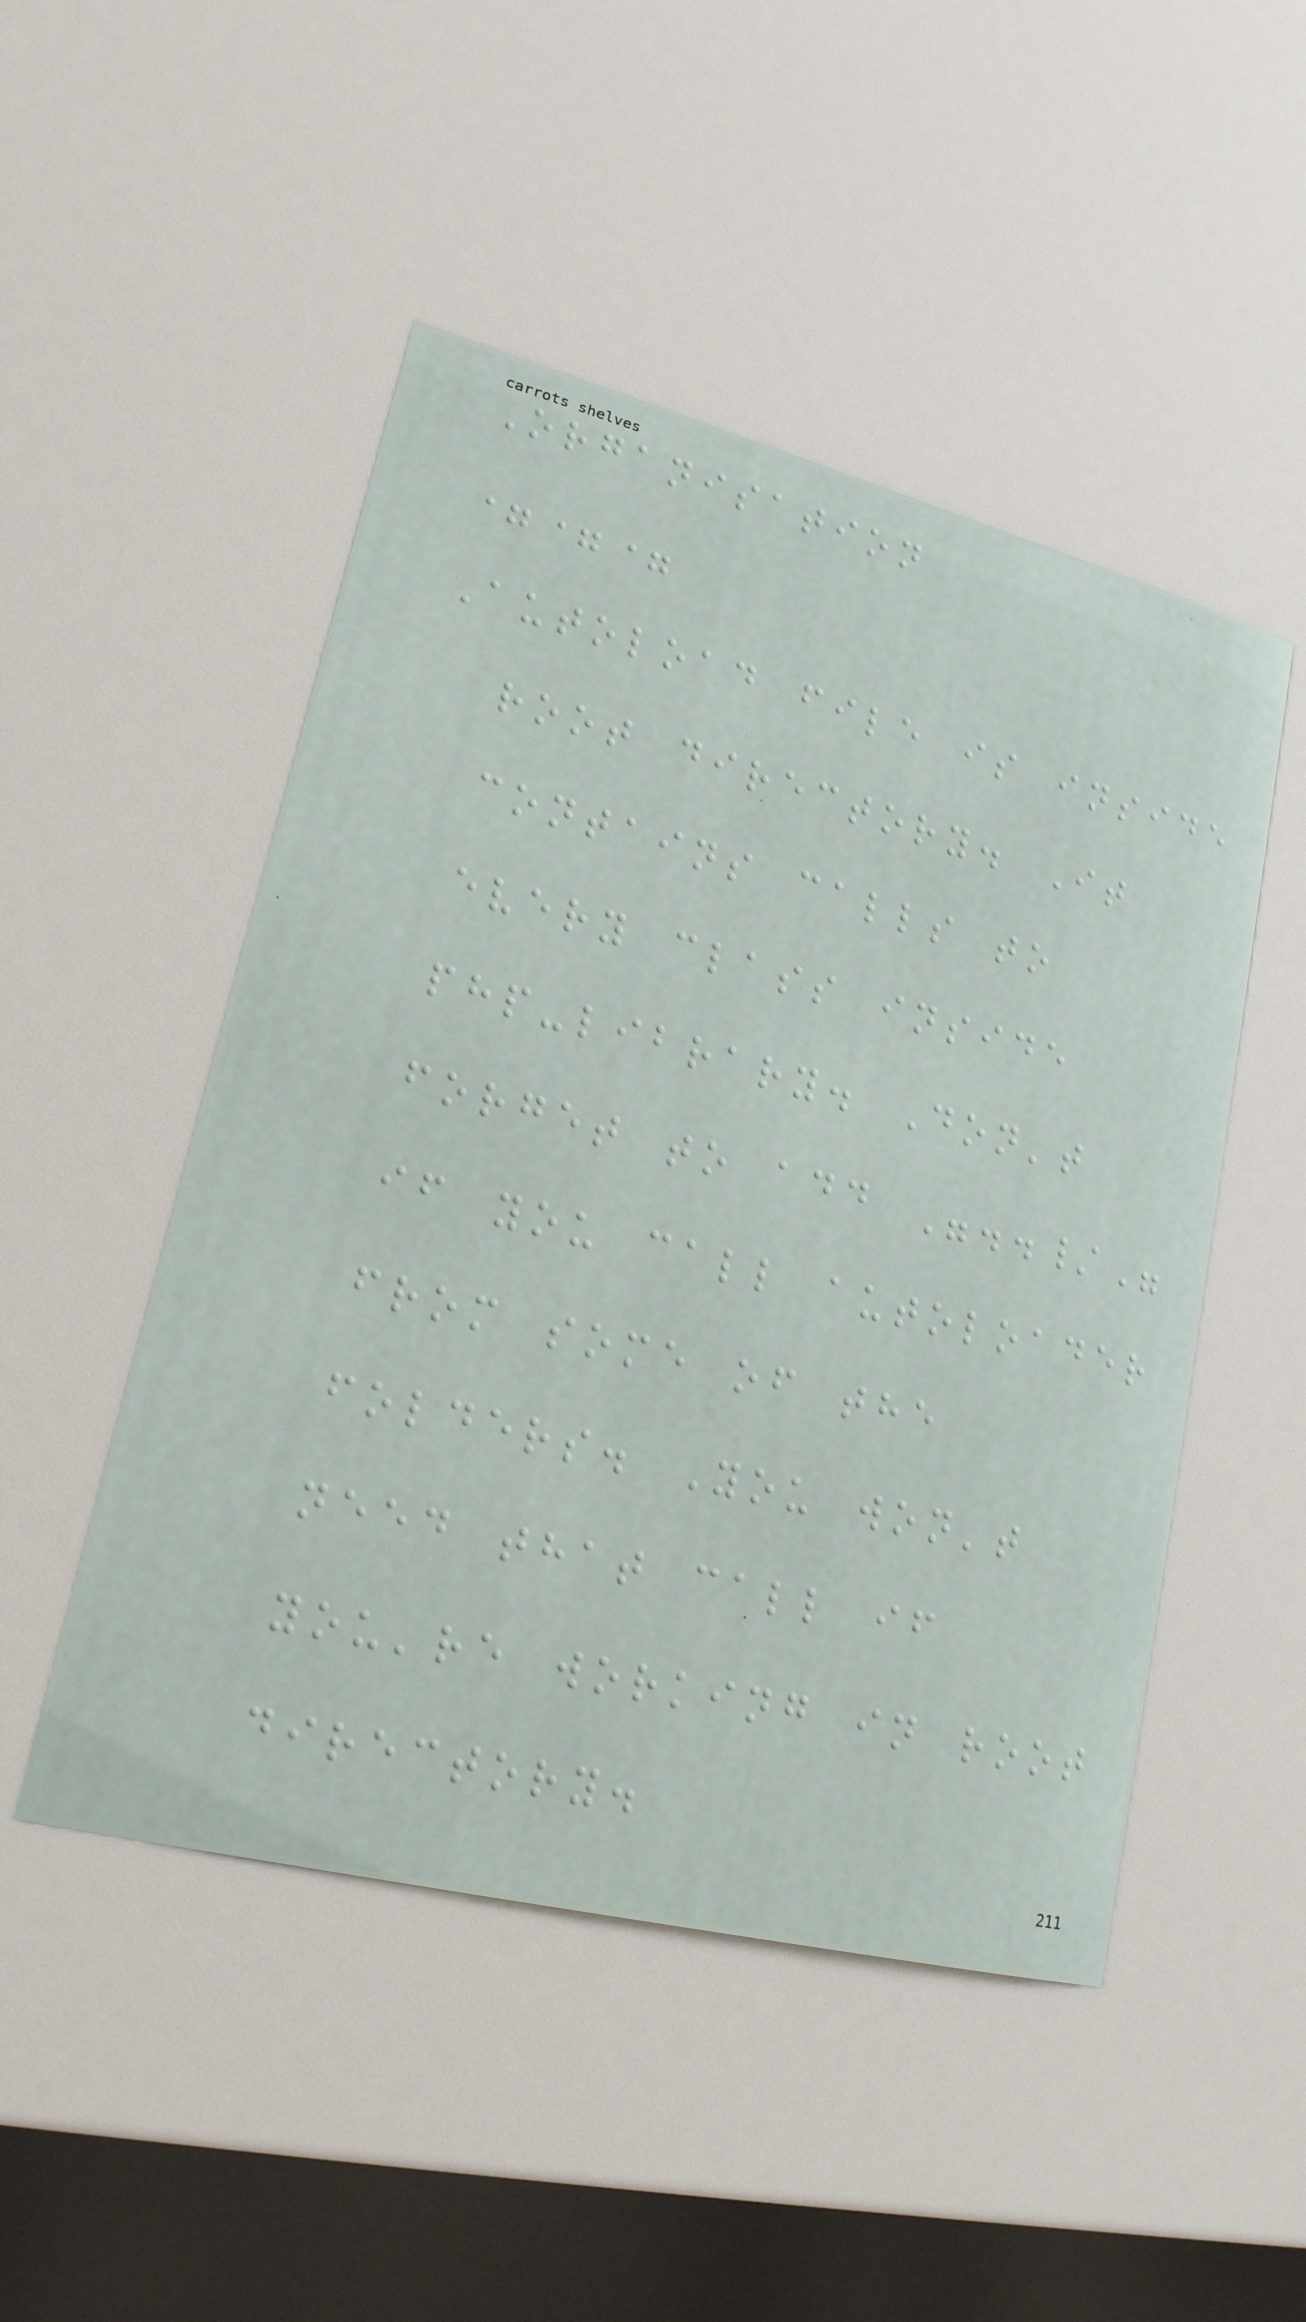Organisation
===
Autoload file is inside
root directory. It
contains calls to
every class inside
php-library. Don't
forget to add "../"
if you call autoloader
from some of the
folders. You won't
need that call if
you're working in root
directory.
